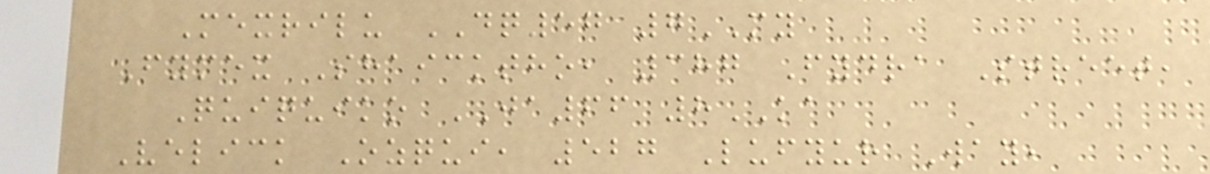Mexrilu DQ57 7MY
Fymex Shaicktho, 387 Fydra Street,
Quiquiko JA66 8KA
Velick Ozqui, 527 Lufyur Way,
